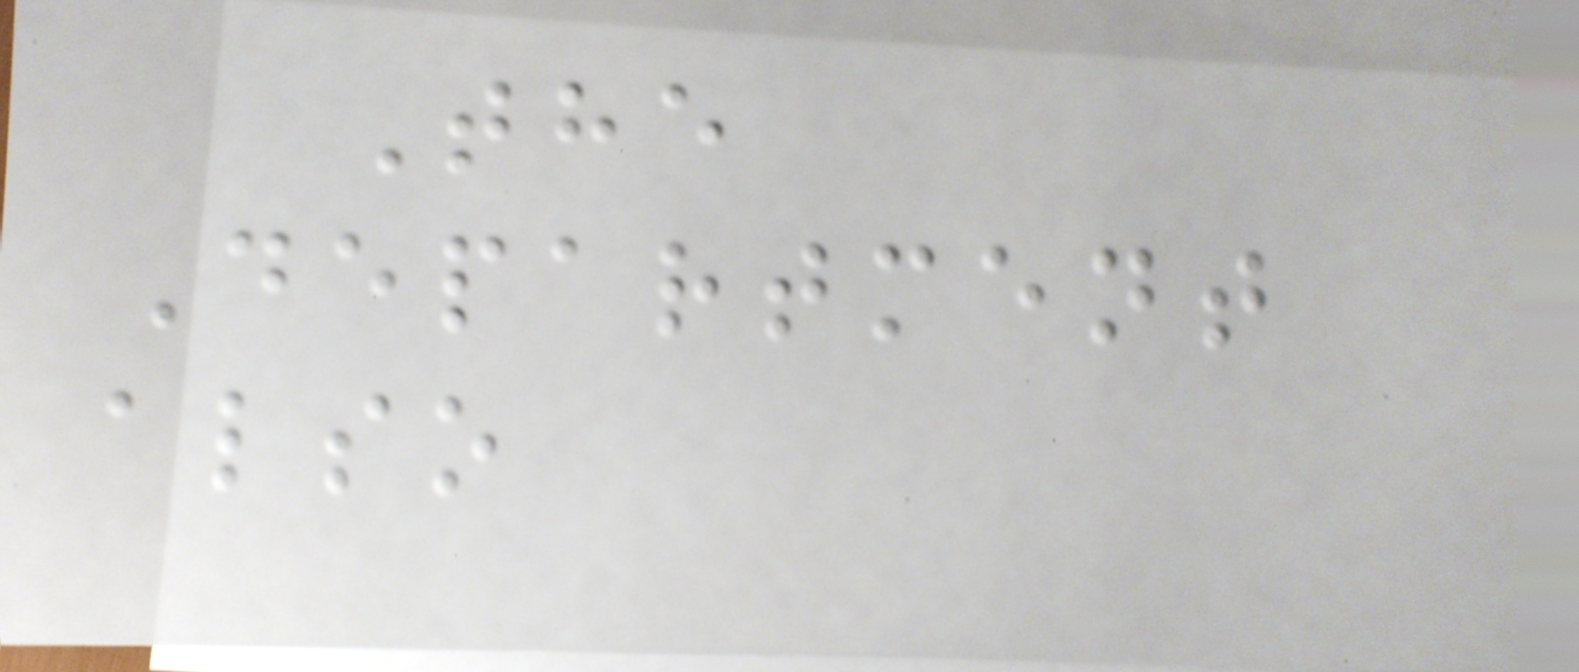The
Department
also
